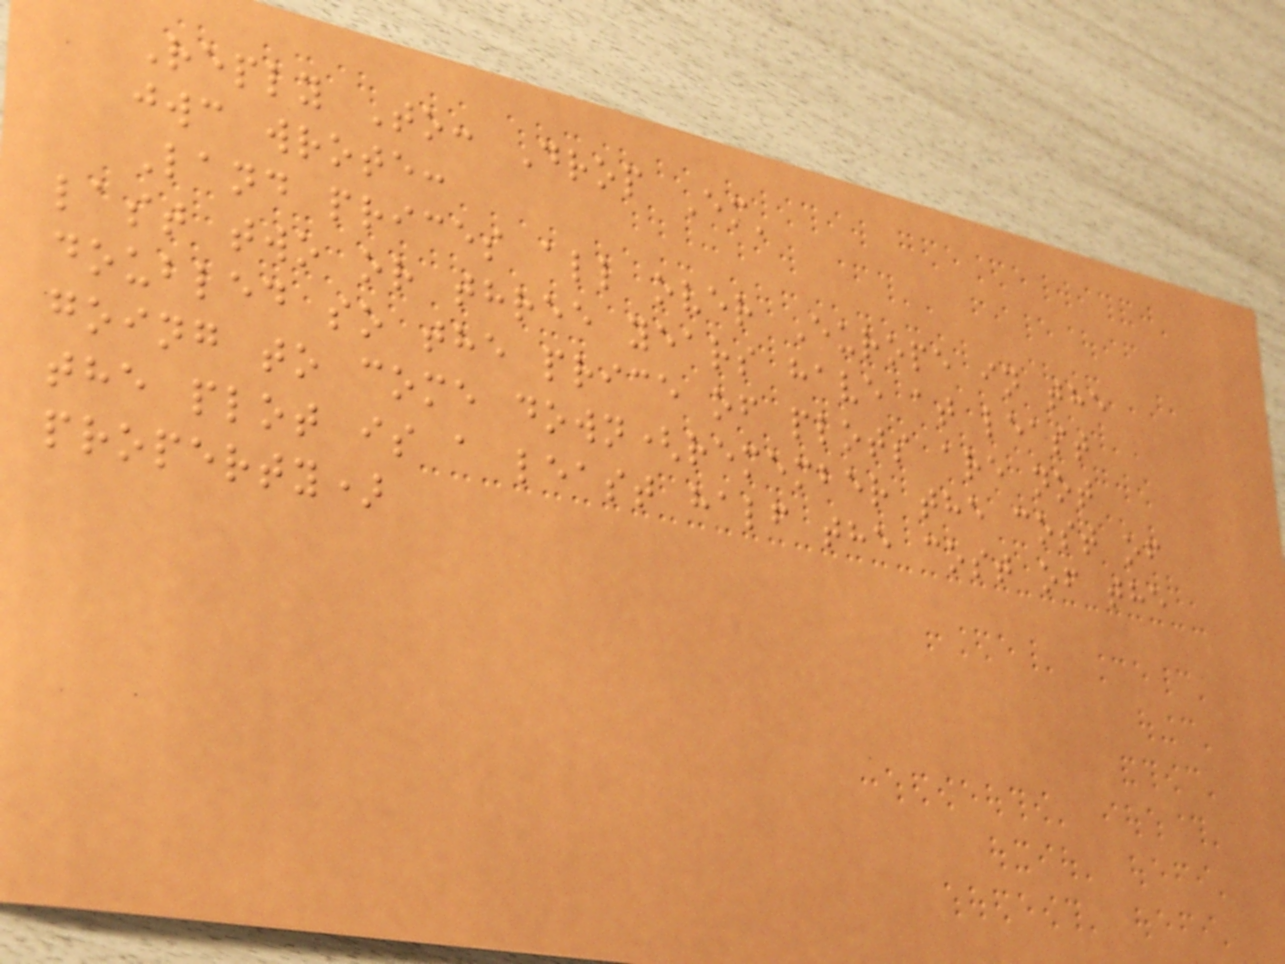Reply To: Drop Em'
jwc wrote:
Land prices all over Europe in the
last two or three years have at least
doubled so the price of plots are not
going to come down(remember the cost of
the plot is a least half the cost of the
property)
